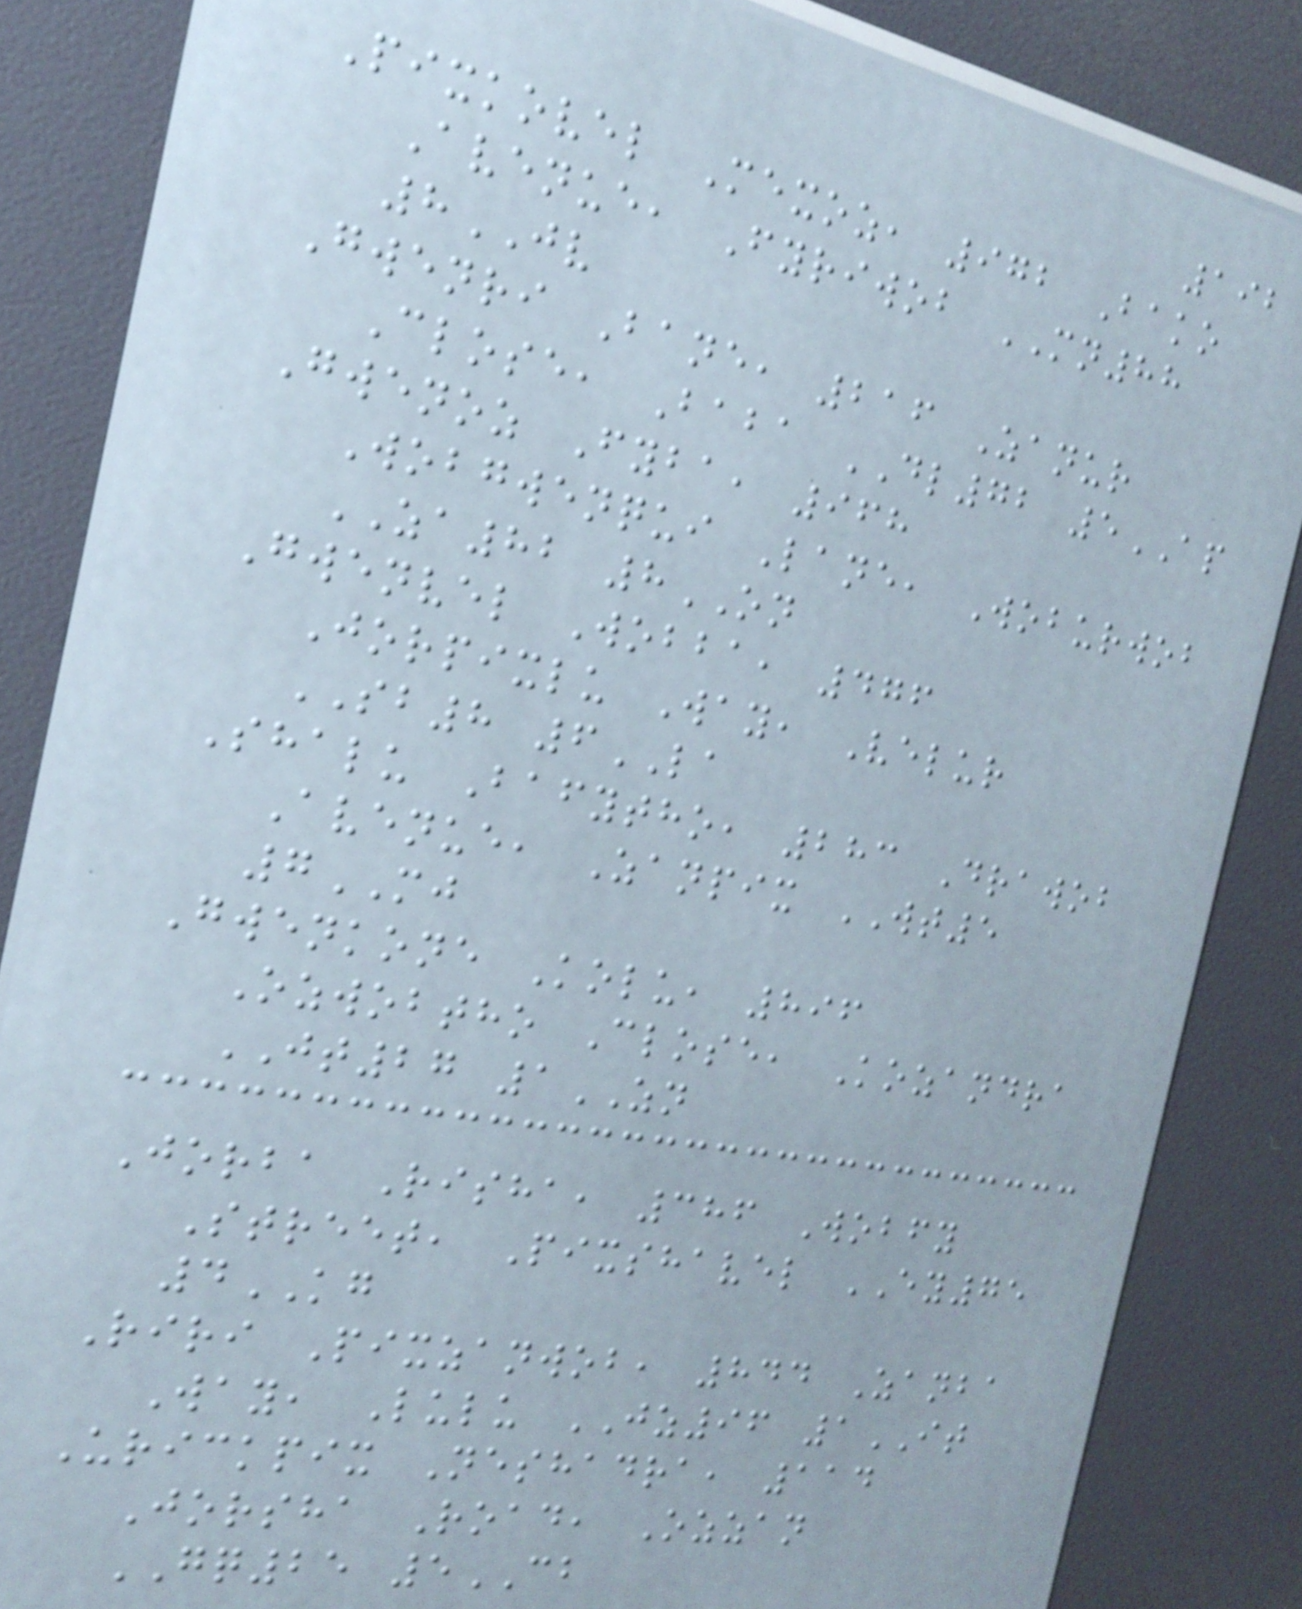192
Pixkovel Mexoz, 972 Bako
Avenue, Fyriwob MN88
8JV
Gwenri Bane, 216 Zanur
Close, Baba DL72 5AP
Gwenoz Fyba, 968
Wobgwenqui Lane, Woburwob
ZA82 8ON
Gwenvel Wobba, 476
Jorpixlu Way, Velur
SB8 6LA
Shalu Bafytho, 283 Drawob
Avenue, Zanpix WT5
7MJ
Gwenkone Kolu, 896
Ozwobtho Close, Kozandra
JT27 1ZN
Jorba Risha, 386 Wobfy
Street, Pixshavel EY75
4KG
Riri Pixzanwob, 844 Zanba
Way, Lulu JZ96 1IT
Urickpix Neshadra, 114
Jorsha Road, Ozzan
GQ25 5CB
